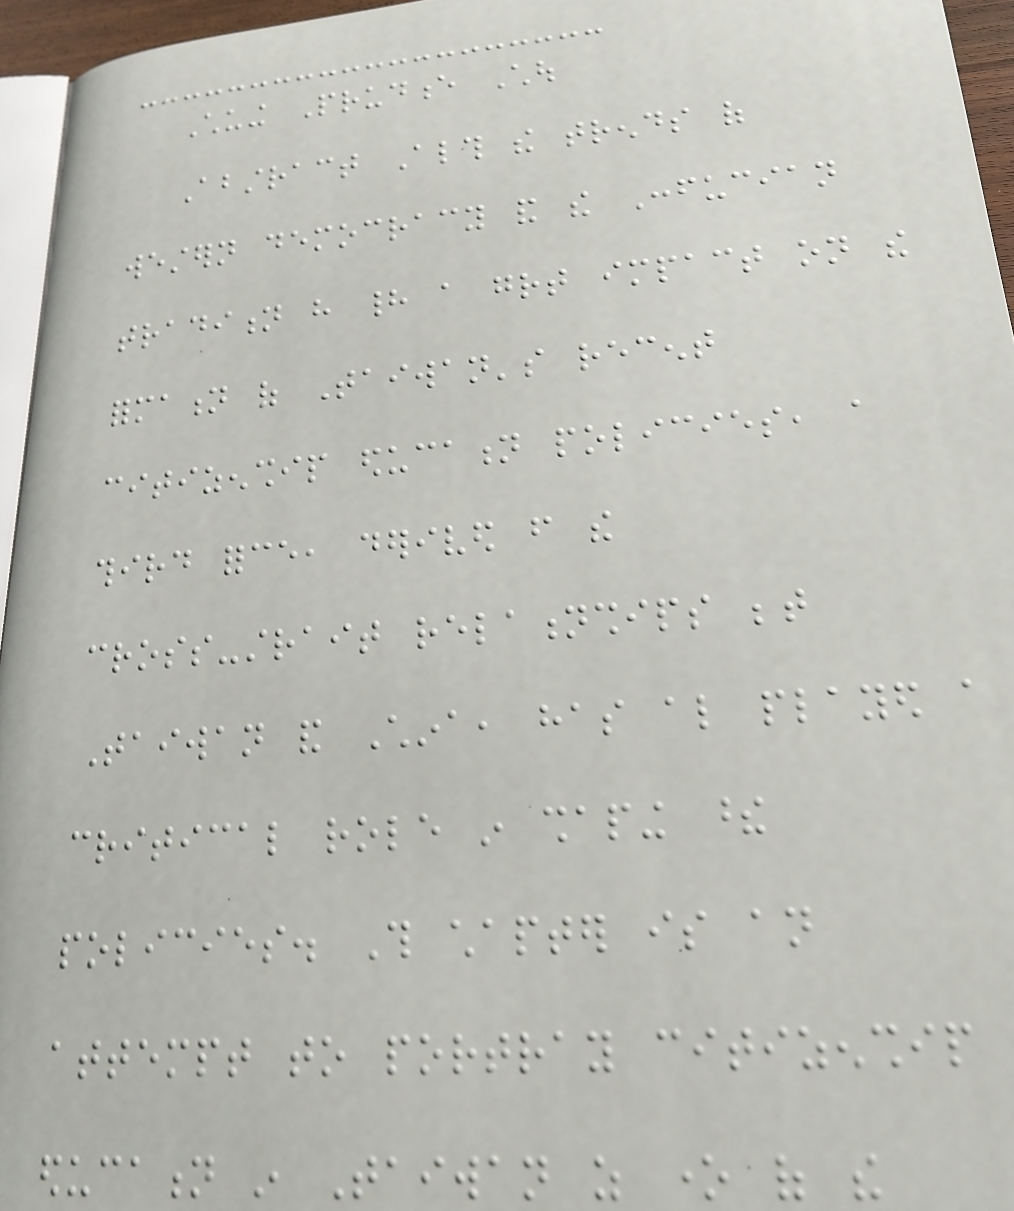Chuing Prudence Chou
Abstract Although the trends of
western democracy and the Confucian
tradition have had a great impact on the
formation of Taiwan's recent
citizenship education policies, a
third force, derived from the
cross-strait relationships between
Taiwan and China, has also played a
critical role in shaping these
policies. This chapter is an
attempt to portray citizenship
education in Taiwan as one of the
